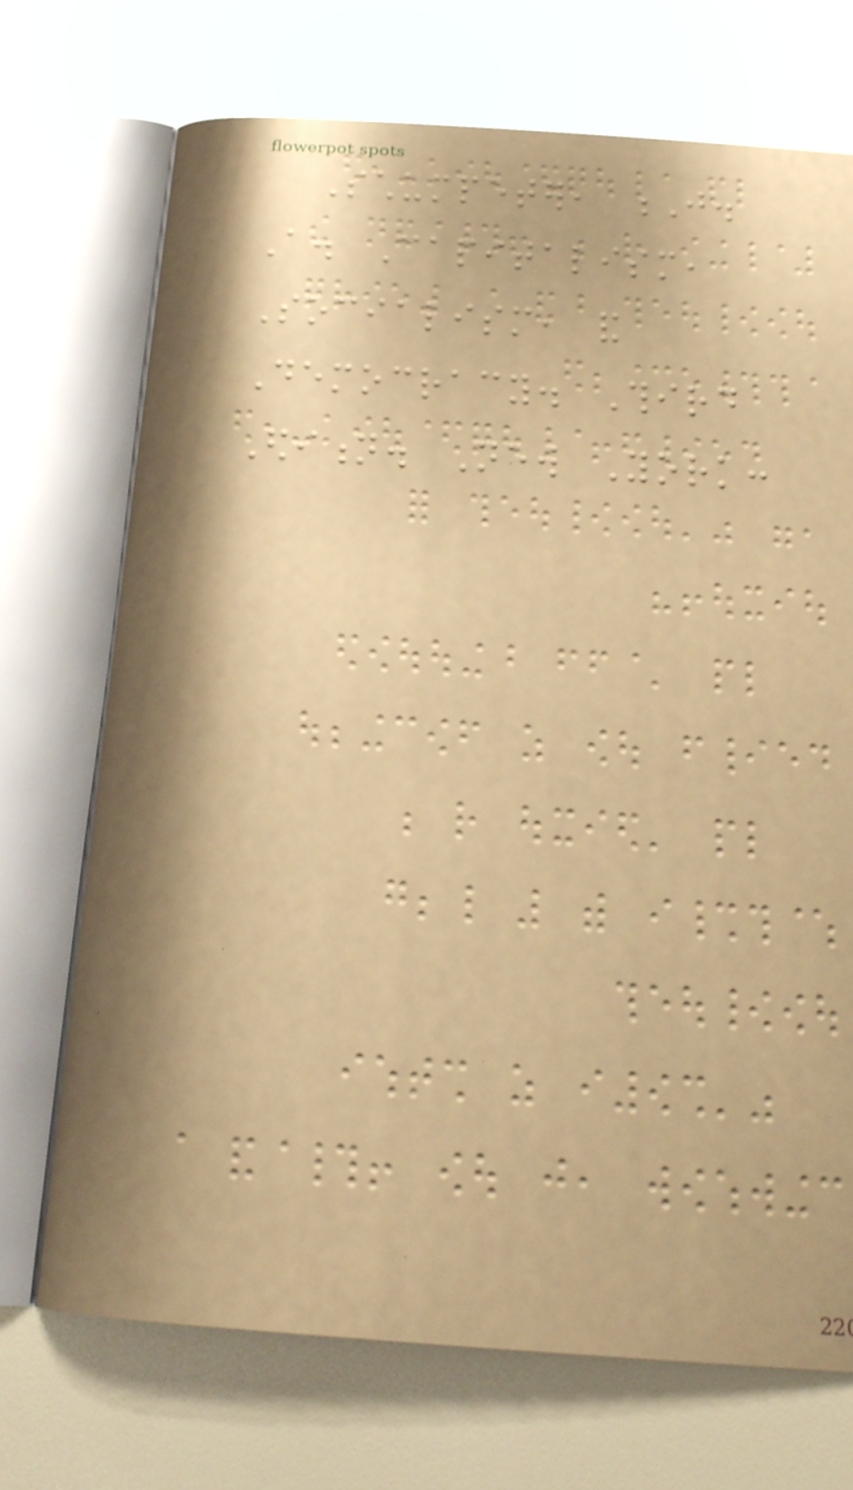Schumpeter, J.
A. Capitalism,
Socialism, and
Democracy. Third
Edition. New York:
